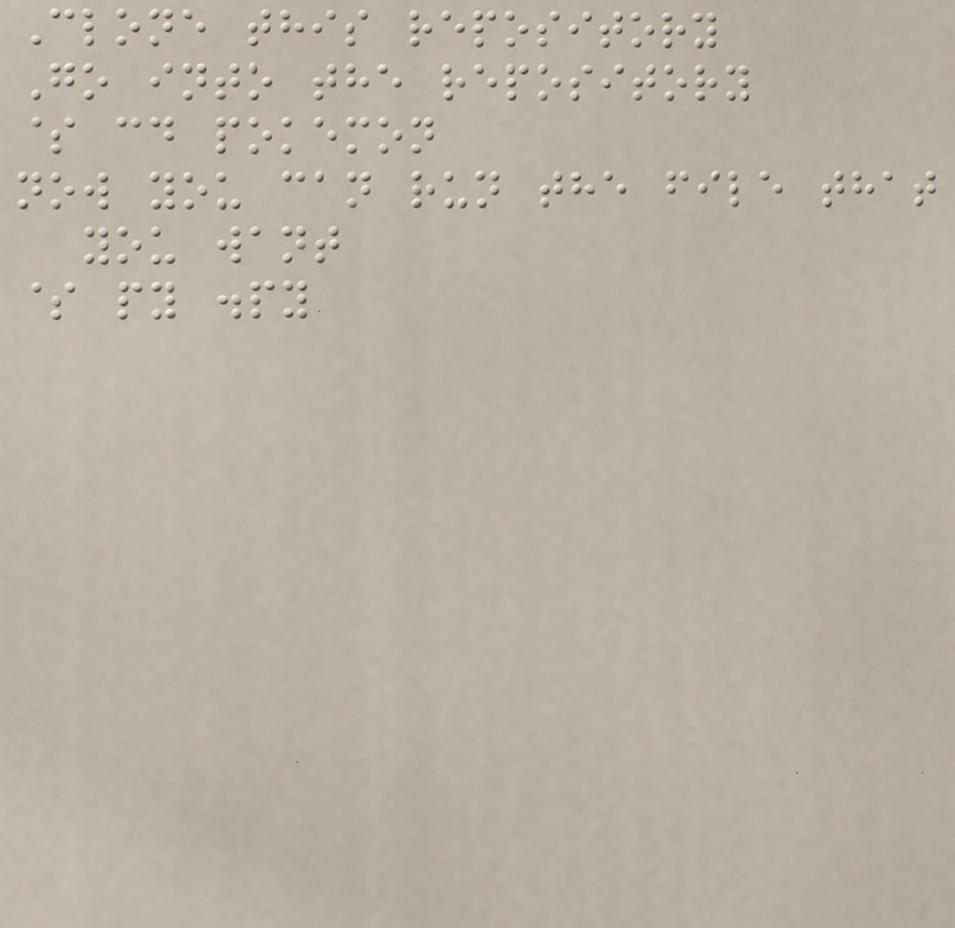Clone this repository
Go into the repository
$ cd pokemon
now you can run the file that
you want
$ py .py
